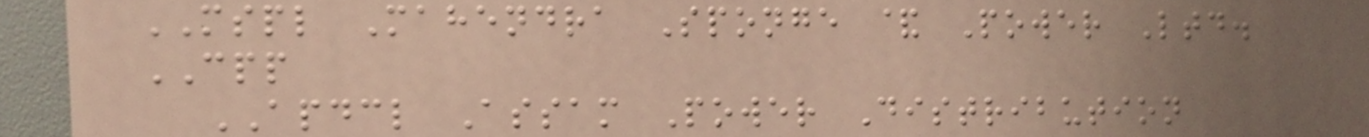MSPL Mahendra Sponge & Power Ltd.
CPP
APDCL Assam Power Distribution
